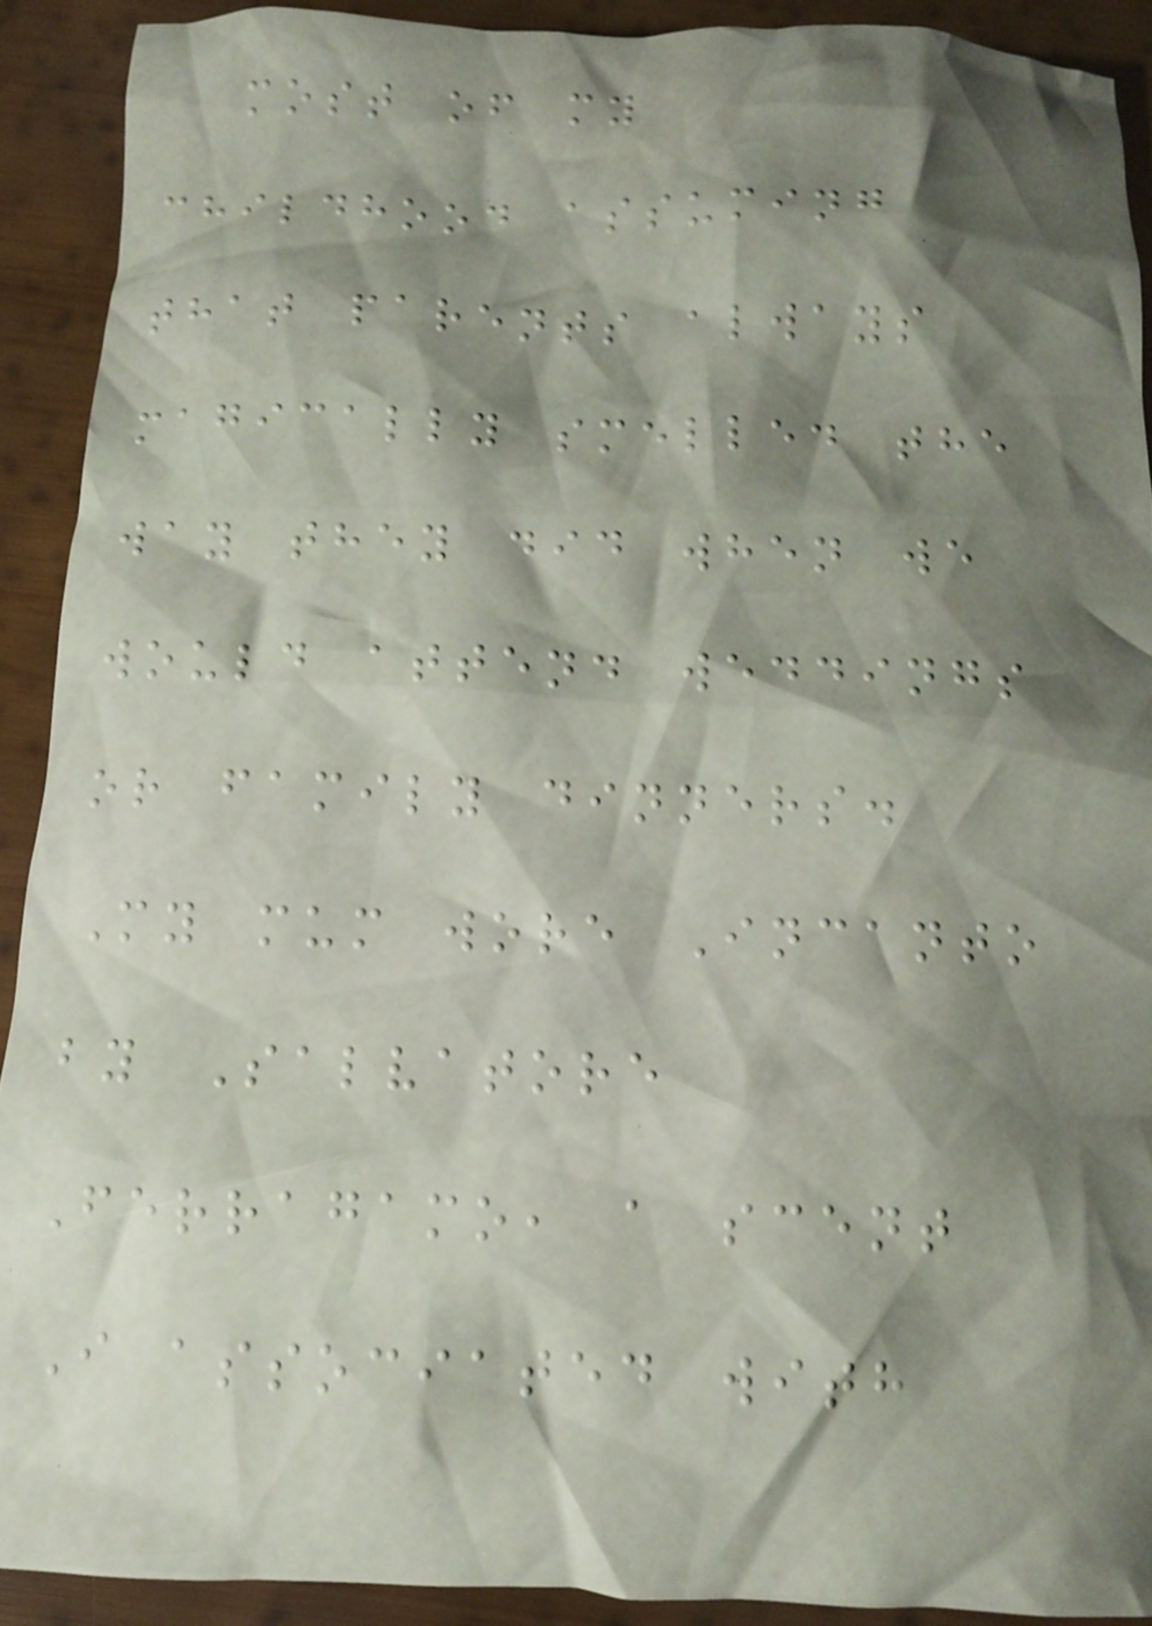most of my
childhood assuming
that parents always
magically smelled the
way they did when we
would attend weddings
or family dinners.
My mum wore Incanto
by Salvatore
Ferragamo, a scent
I associated with
